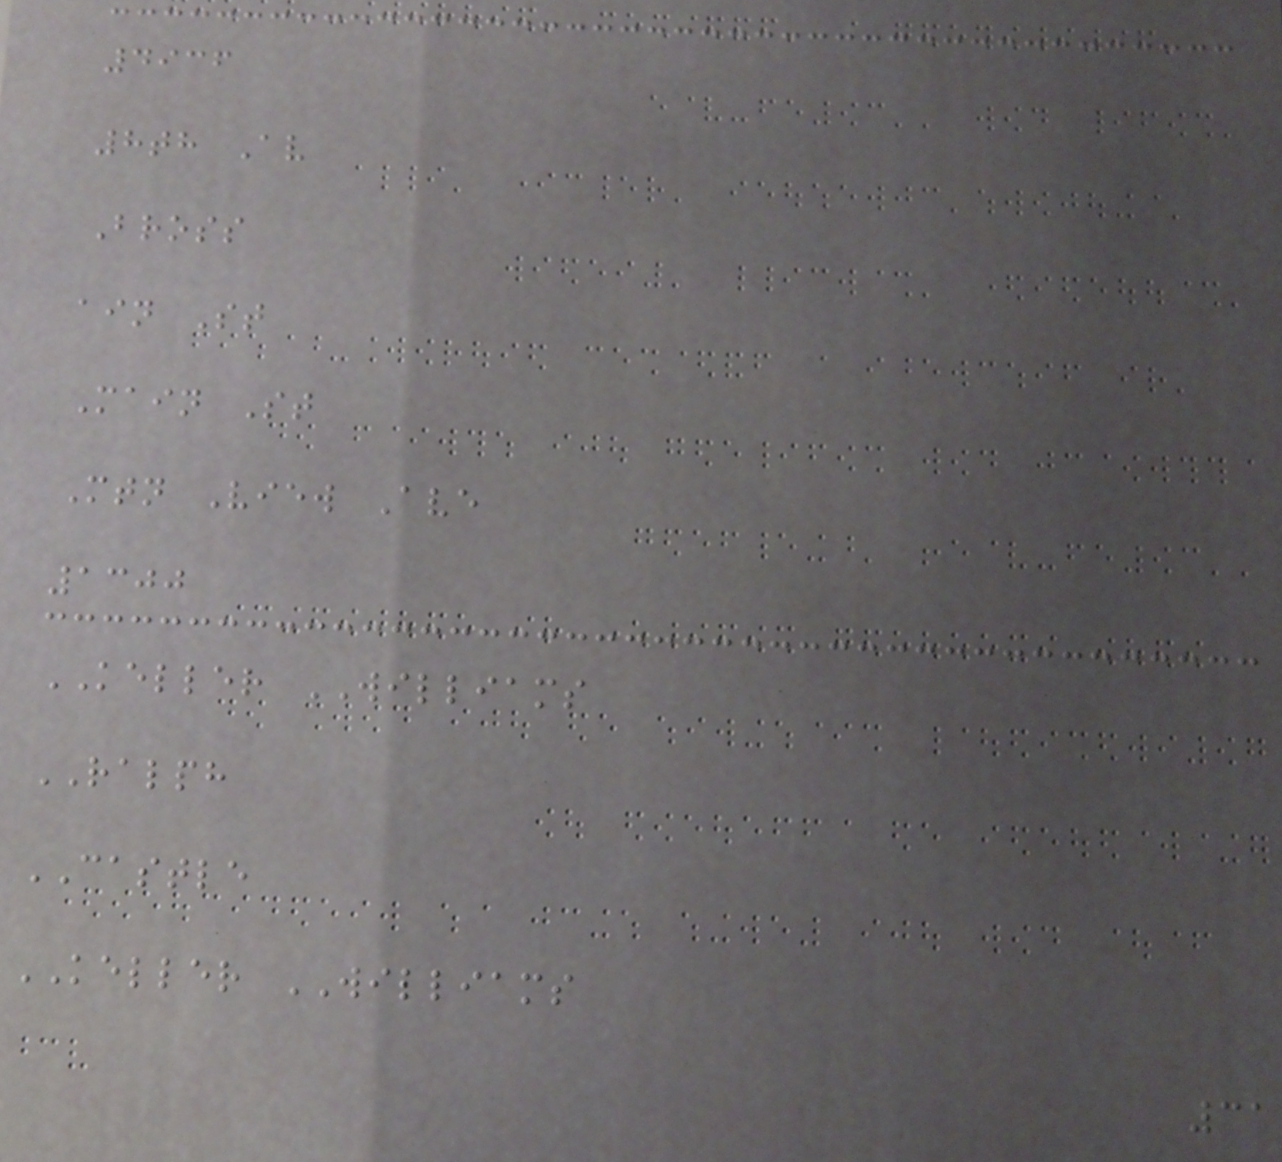4936
8th Av
Bross
ain St
Main St
Mtn View Ave
1300
KELLER WILLIAMS
RALPH
CASTLE
KELLER WILLIAMS
31
